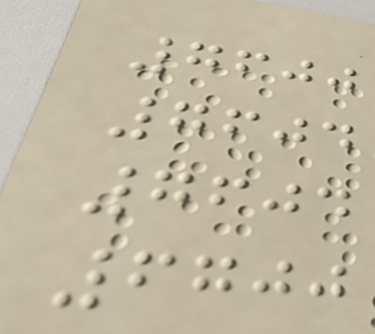7600
7604
7604
6700
